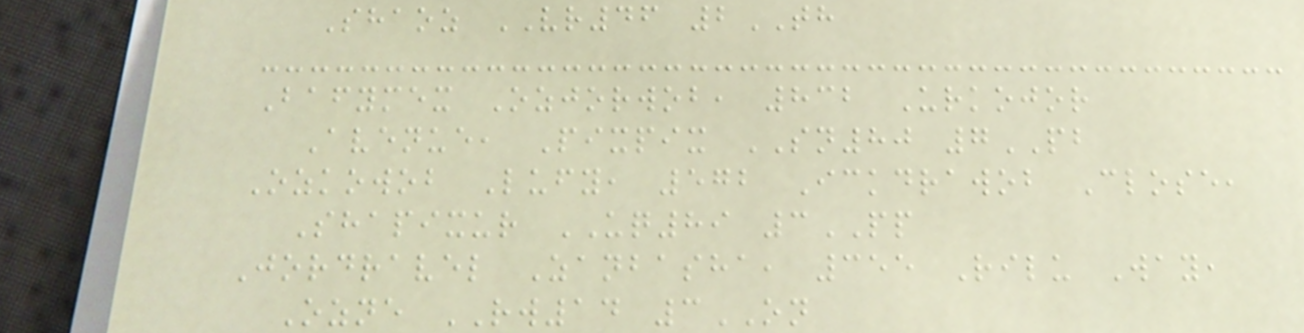Shaoz VR46 2TH
Bafymex Ozjorwob, 832 Urkojor
Avenue, Pixpix SN80 7PB
Ozkowob Lufy, 572 Ickdrawob Close,
Shapixur UQ89 3PP
Jordravel Zanbasha, 355 Rilu Way,
Ozne RW14 3ON
